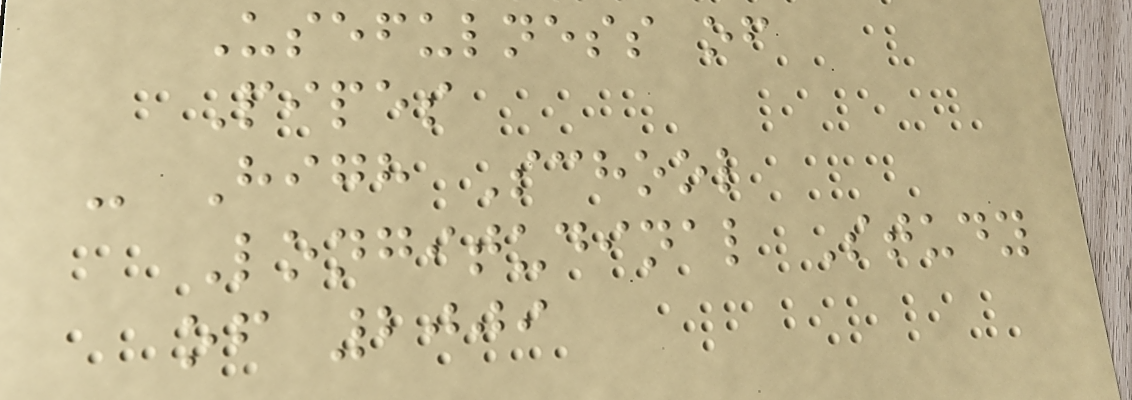Usefulness of
Pipes
- High School
Longitudinal Study
of 2009
